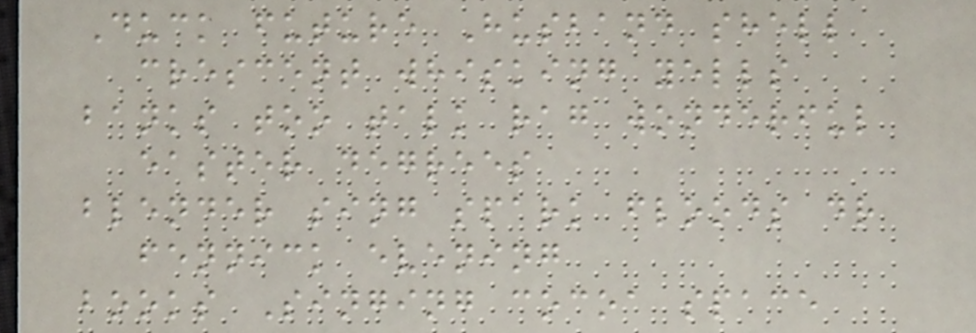Duck future Husband shell
crescent whisking yells
banks too talk rag wonderful
easter degrees
blender sing spark floods dr
fennick evening
books Singing cocoa space
